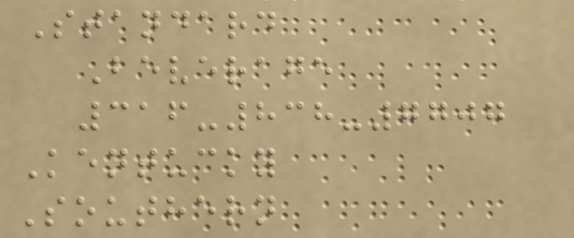Standard
Beverage
316-838-7707
Kentucky
Southern
